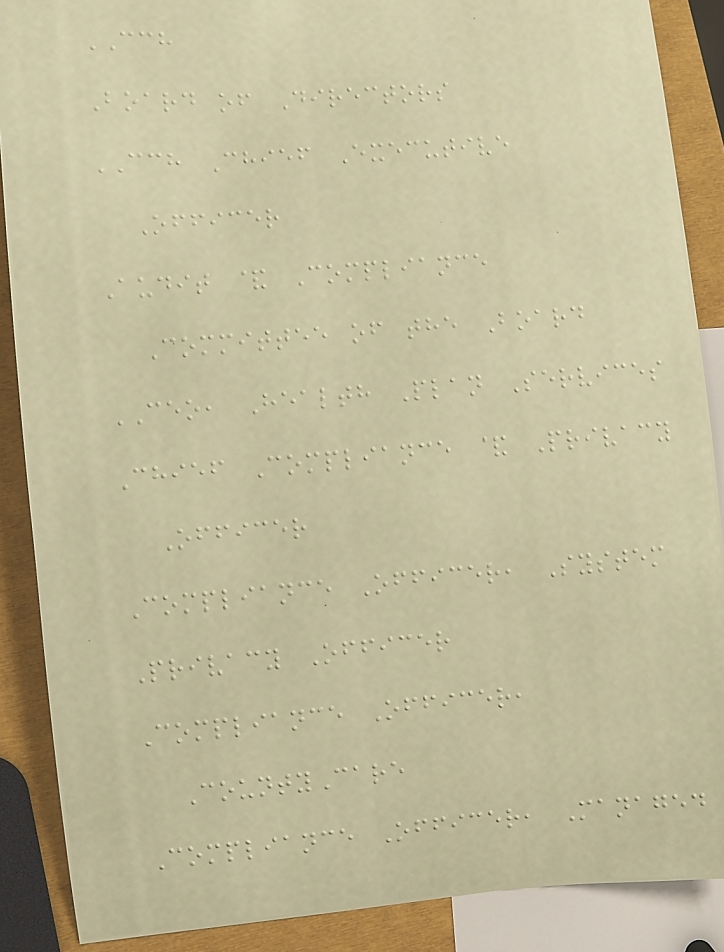CCH
Board of Directors
CCH Chief Executive
Officer
Audit & Compliance
Committee of the Board
CEO, Health Plan Services
Chief Compliance & Privacy
Officer
Compliance Officer, System
Privacy Officer
Compliance Officer,
CountyCare
Compliance Officer, Managed
